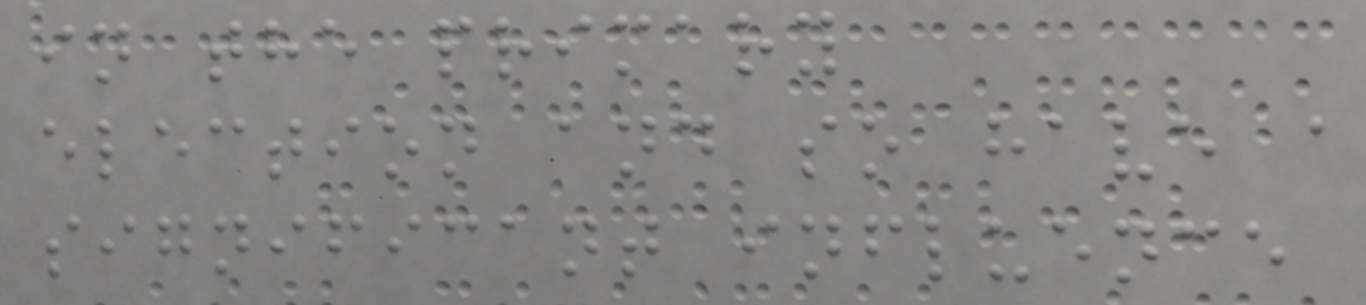in the primary
election and so have a
significant influence
